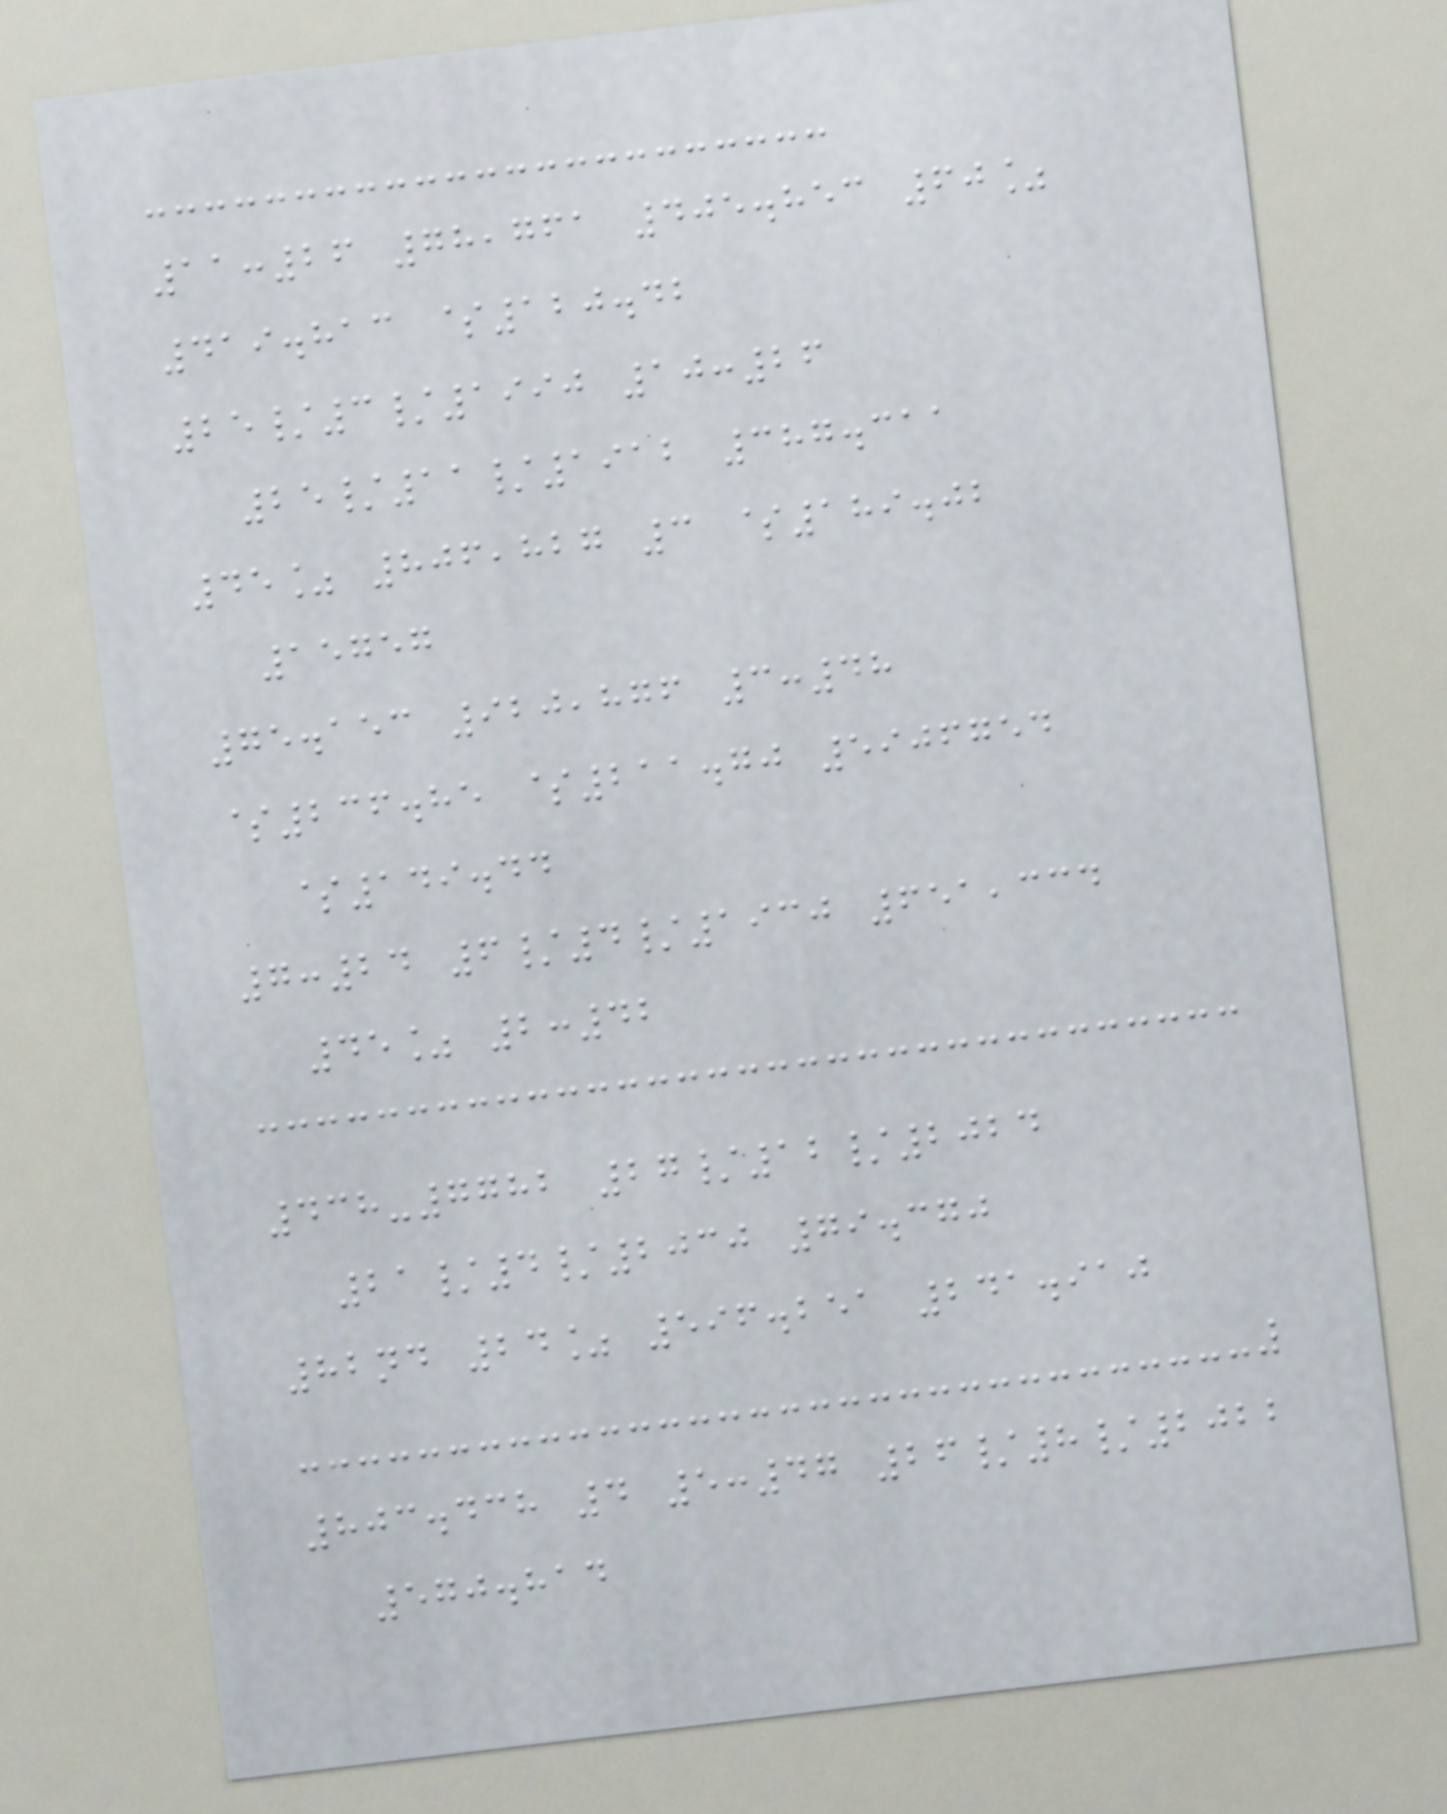11:26 78,761 405.853 60%
419.813 $120.42
25/3/1990 10:26
25/11/1912 387.311
45% 806,827 3 $189.02
15757
75.153 920,876 3:48
$236.85 $211.70 5906754
$149.44
7:24 6/4/1930 651,334
45% 2:42
438-7782 27/12/2024
21/4/2030 79.370
82nd 24% 596.251 241.910
803.438 4 5:47 26/8/2022
570.814
